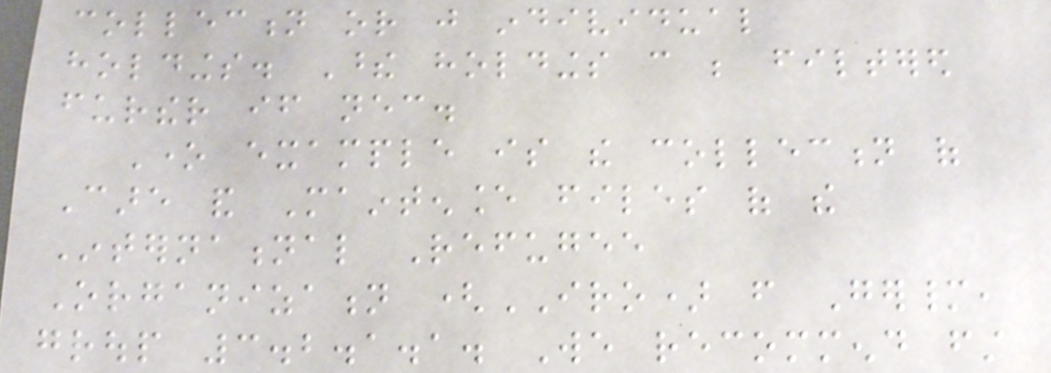collection or just individual
holdings. These holdings can be filtered
further if necessary.
One example is the collection of
Care and Maintenance files of the
International Refugee
Organization (IRO) from Germany,
group 3.2.1.1. We recommend first
